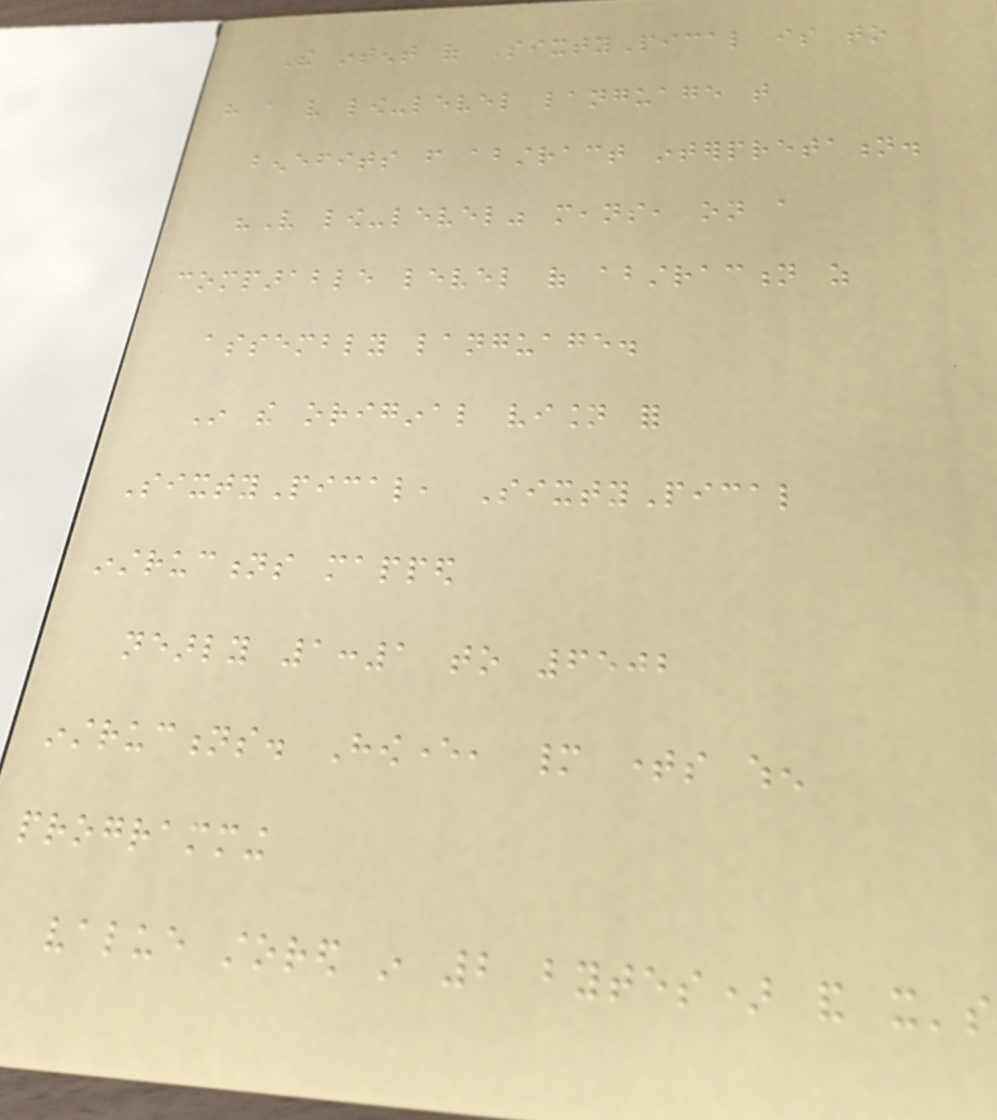The intent of SixtyPical is to
have a very low-level language that
benefits from abstract interpretation.
"Very low-level" means, on a
comparable level of abstraction as
assembly language.
In the original vision for
SixtyPical, SixtyPical
instructions mapped
nearly 1:1 to 6502
instructions. However, many times when
programming
value stored in 2 bytes) and it's
